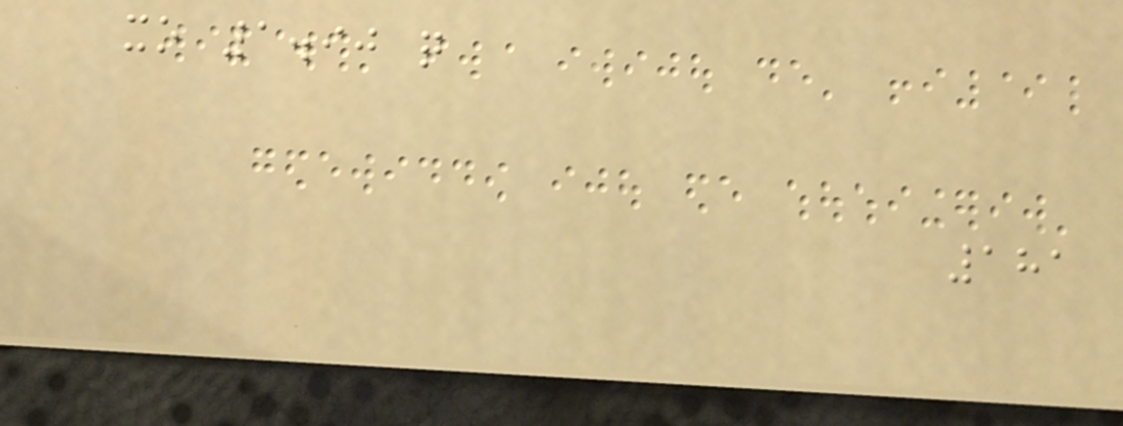xo 1.90 q
181
